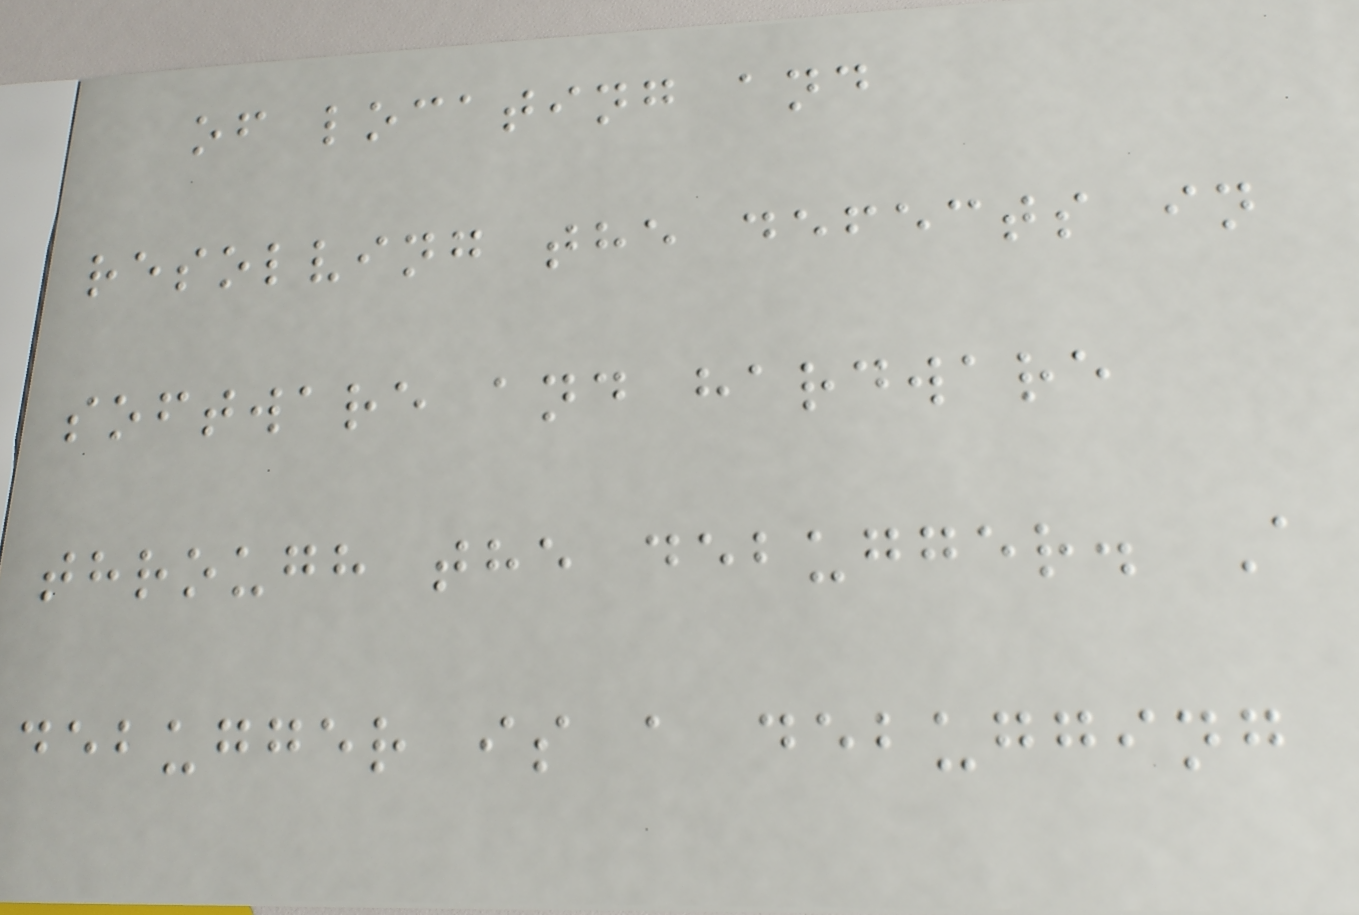of locating and
resolving the defects in
software and hardware
through the debugger. A
debugger is a debugging
